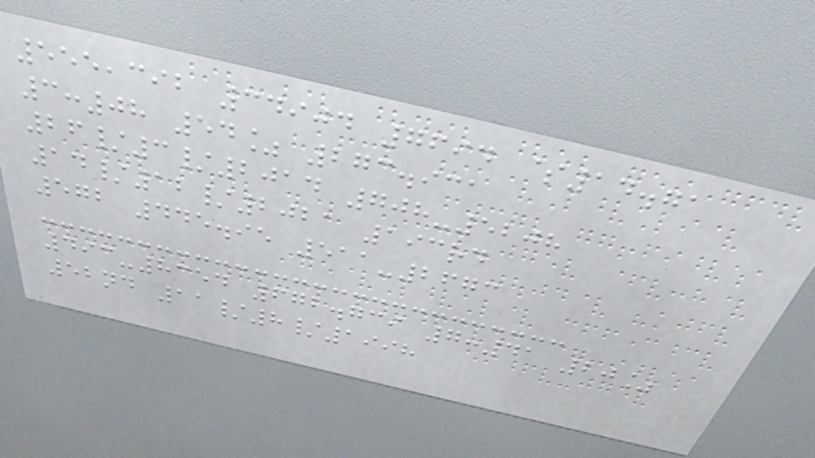555,392 34904 7694 $14.71
3:08 54% 273.931
26/3/2014 708-5208
14/12/2021 193rd
572 445.95 511-2673
493-8354 672.739 7:41 20%
52nd 11/8/1998
